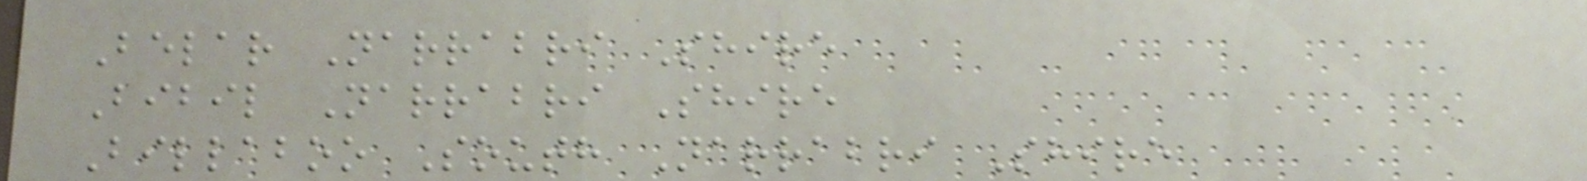Belar Narrabri Shire
Bibil Narrabri Shire
Billaboo South Narrabri Shire
